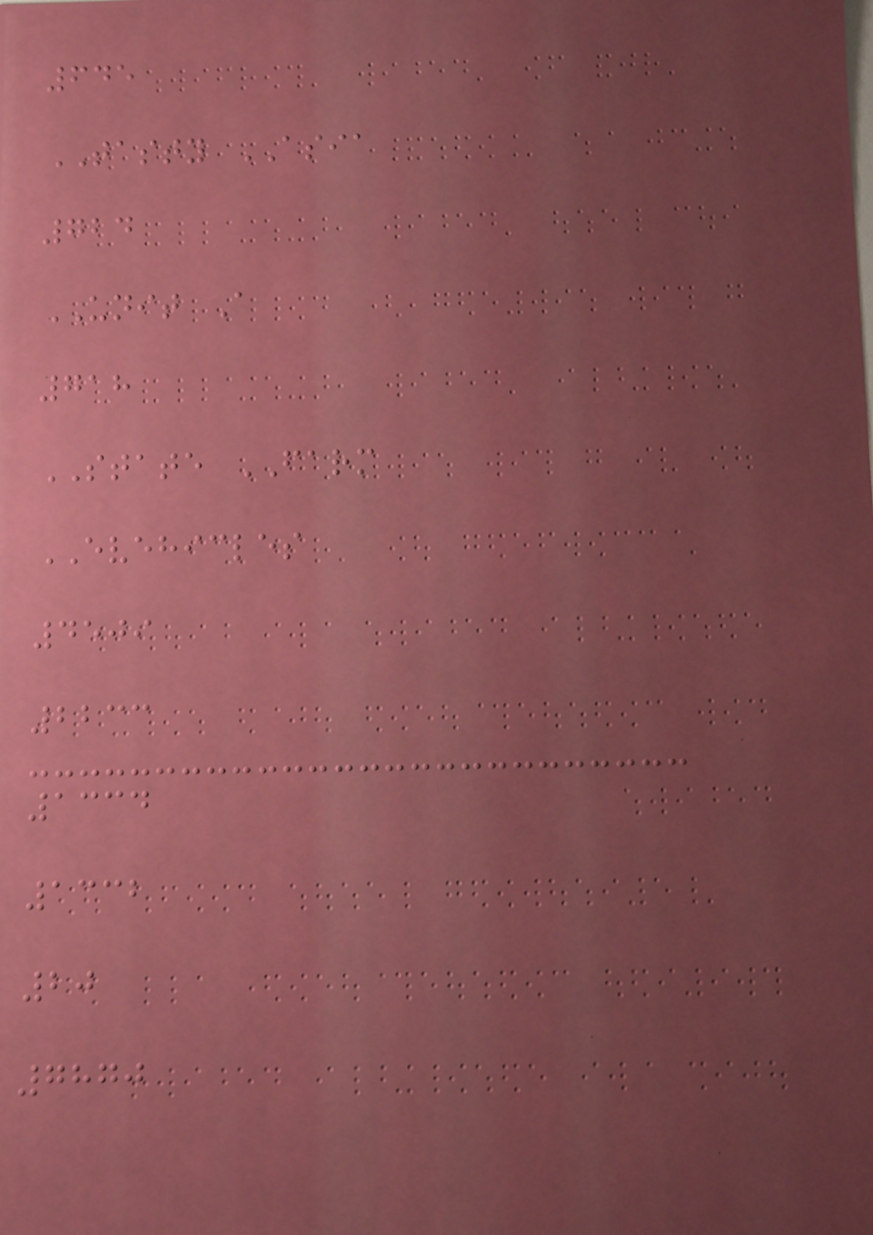645
TASTY ASIA
724
UNIT A
718
STATE FARM
EVEHICLES
4509
2233
1334
1332
20
7870
